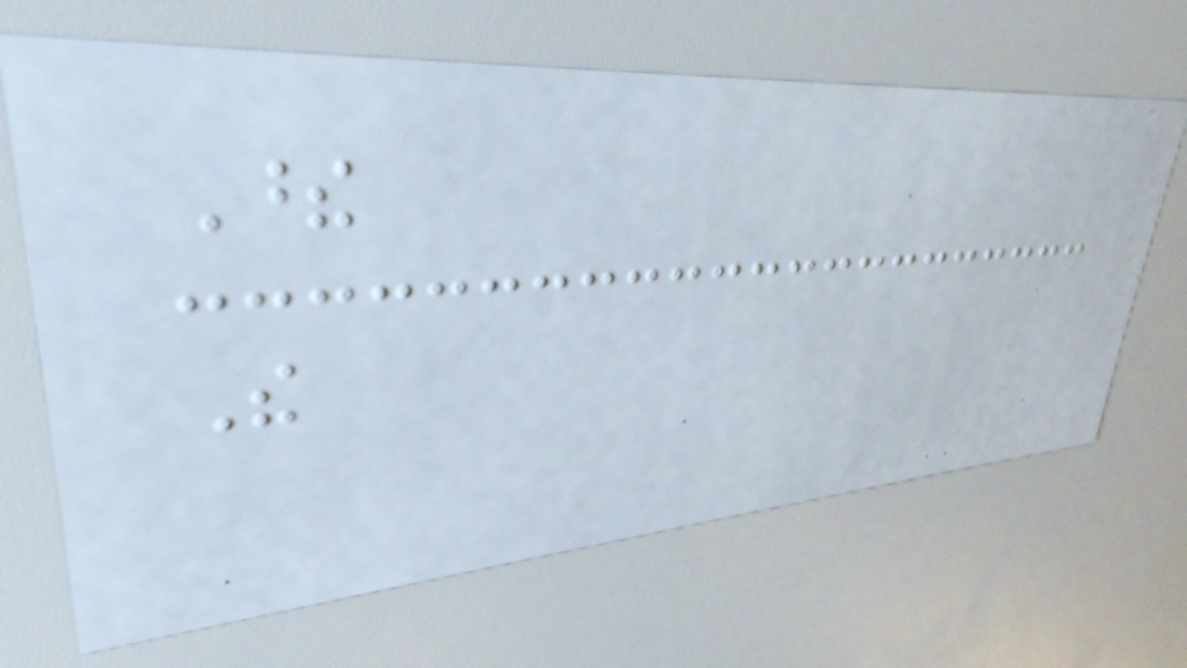These
The
